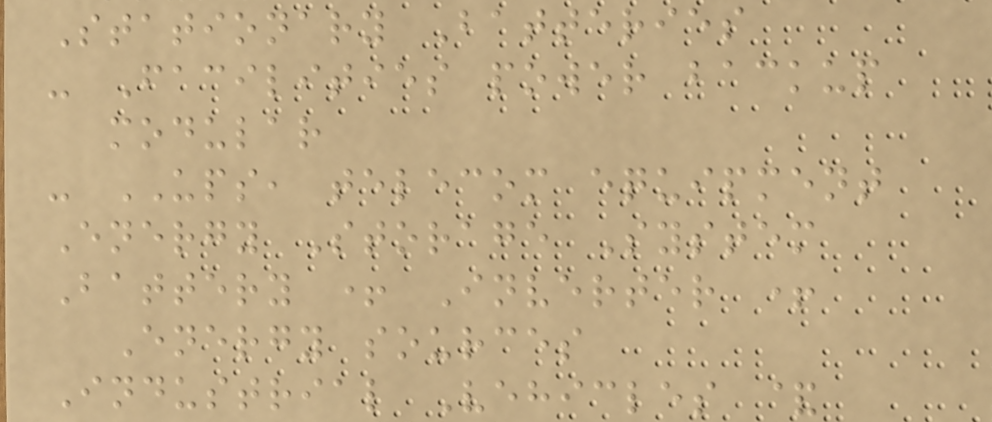Stationary Batteries
- Facilities power backup
modular
- UPS, telecom equipment
Energy Storage System
Battery + Inverter +
Energy sources
Industrial Vehicles &
